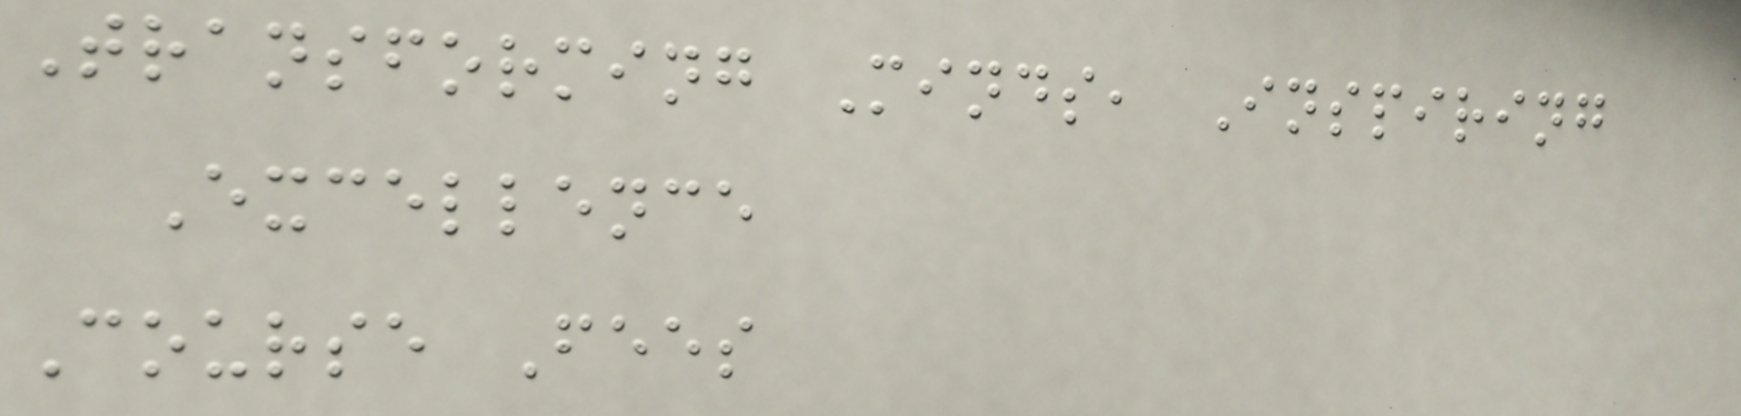Transforming Minds, Inspiring
Excellence
Course Fees
